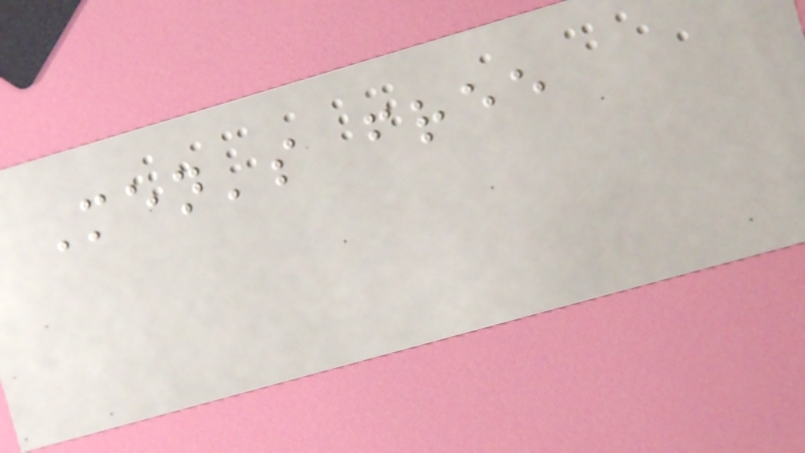Men's free
